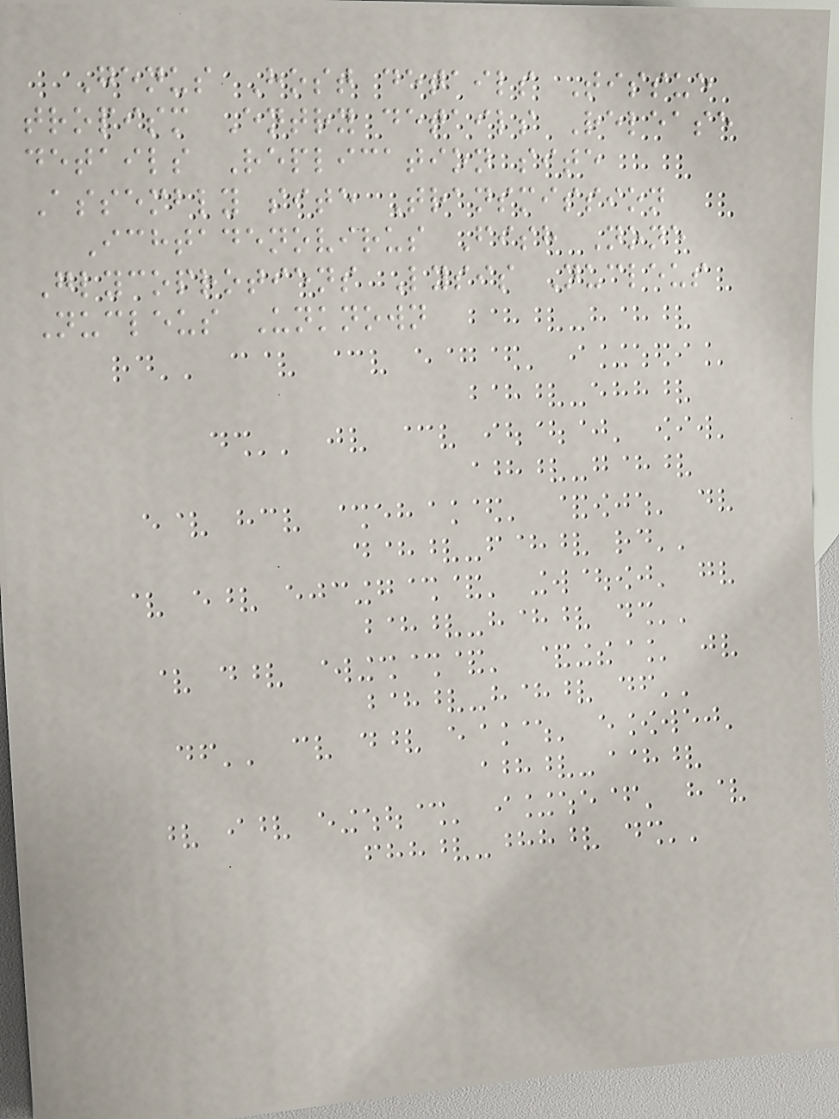Genus Host details Tissue
tropism Entry details Release
details Replication site
Assembly site Transmission
Ichtadenovirus Fish None
Glycoprotiens Lysis Nucleus
Nucleus Unknown
